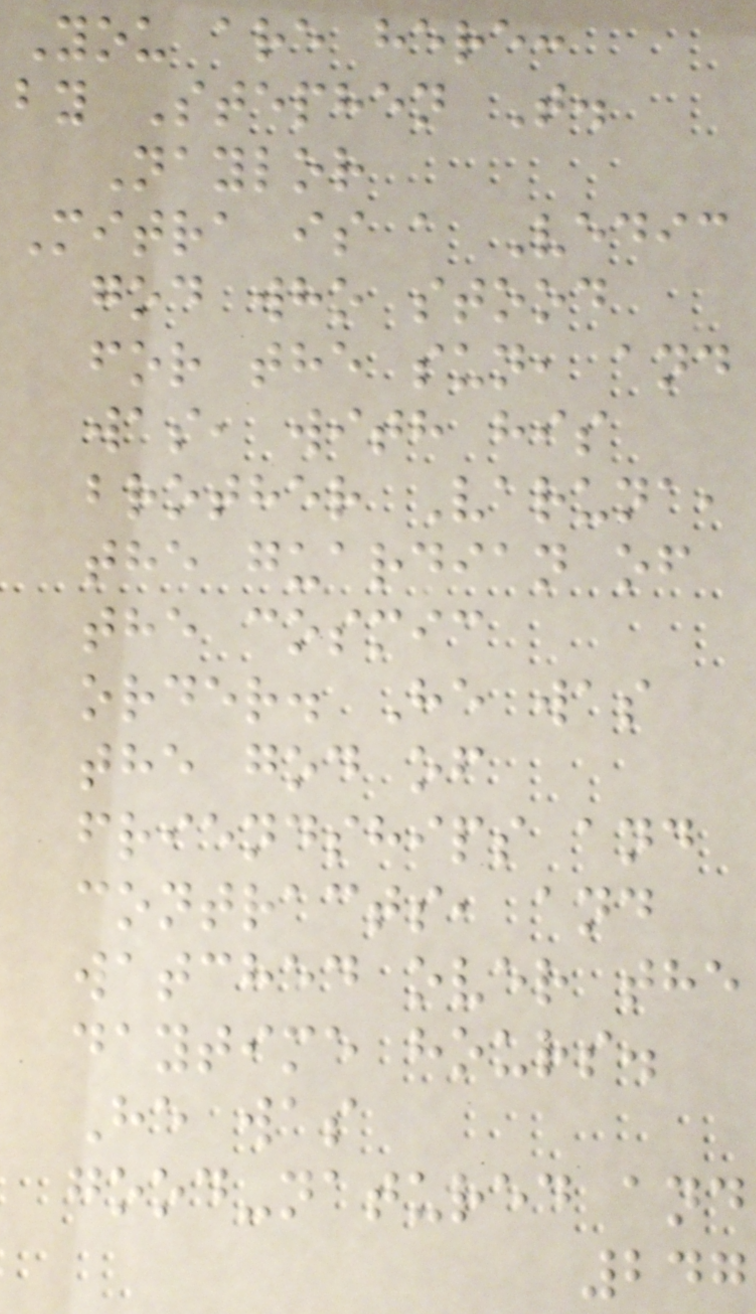You are here:
by Stephen T.
Naylor
Mitra is a Vedic
god who stood
for the sun, and
was, with his
brother Varuna,
the guardian of
the cosmic
order. He was
the god of
friendships and
contracts, and
watched over the
daytime hours.
He was
good-natured and
247
